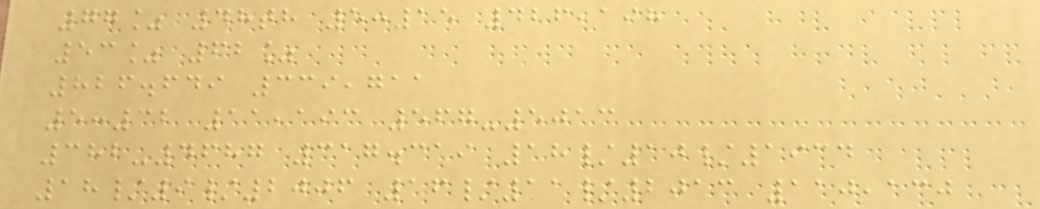77% 48th 5:15 426,198
53% 62%
826.649 339,711
5:32 11,193 567-5013
382-4687 317.319 18/10/1934
18/9/2006 16/11/2013 110,130
